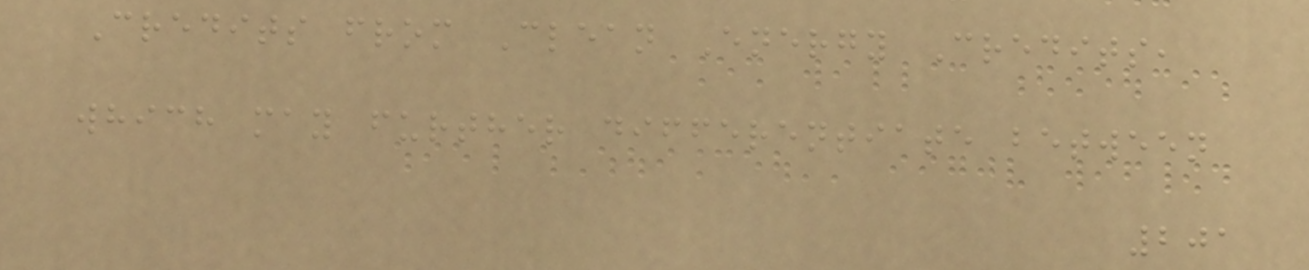Credits from Clean Energy Credits,
which may further differentiate between
201
